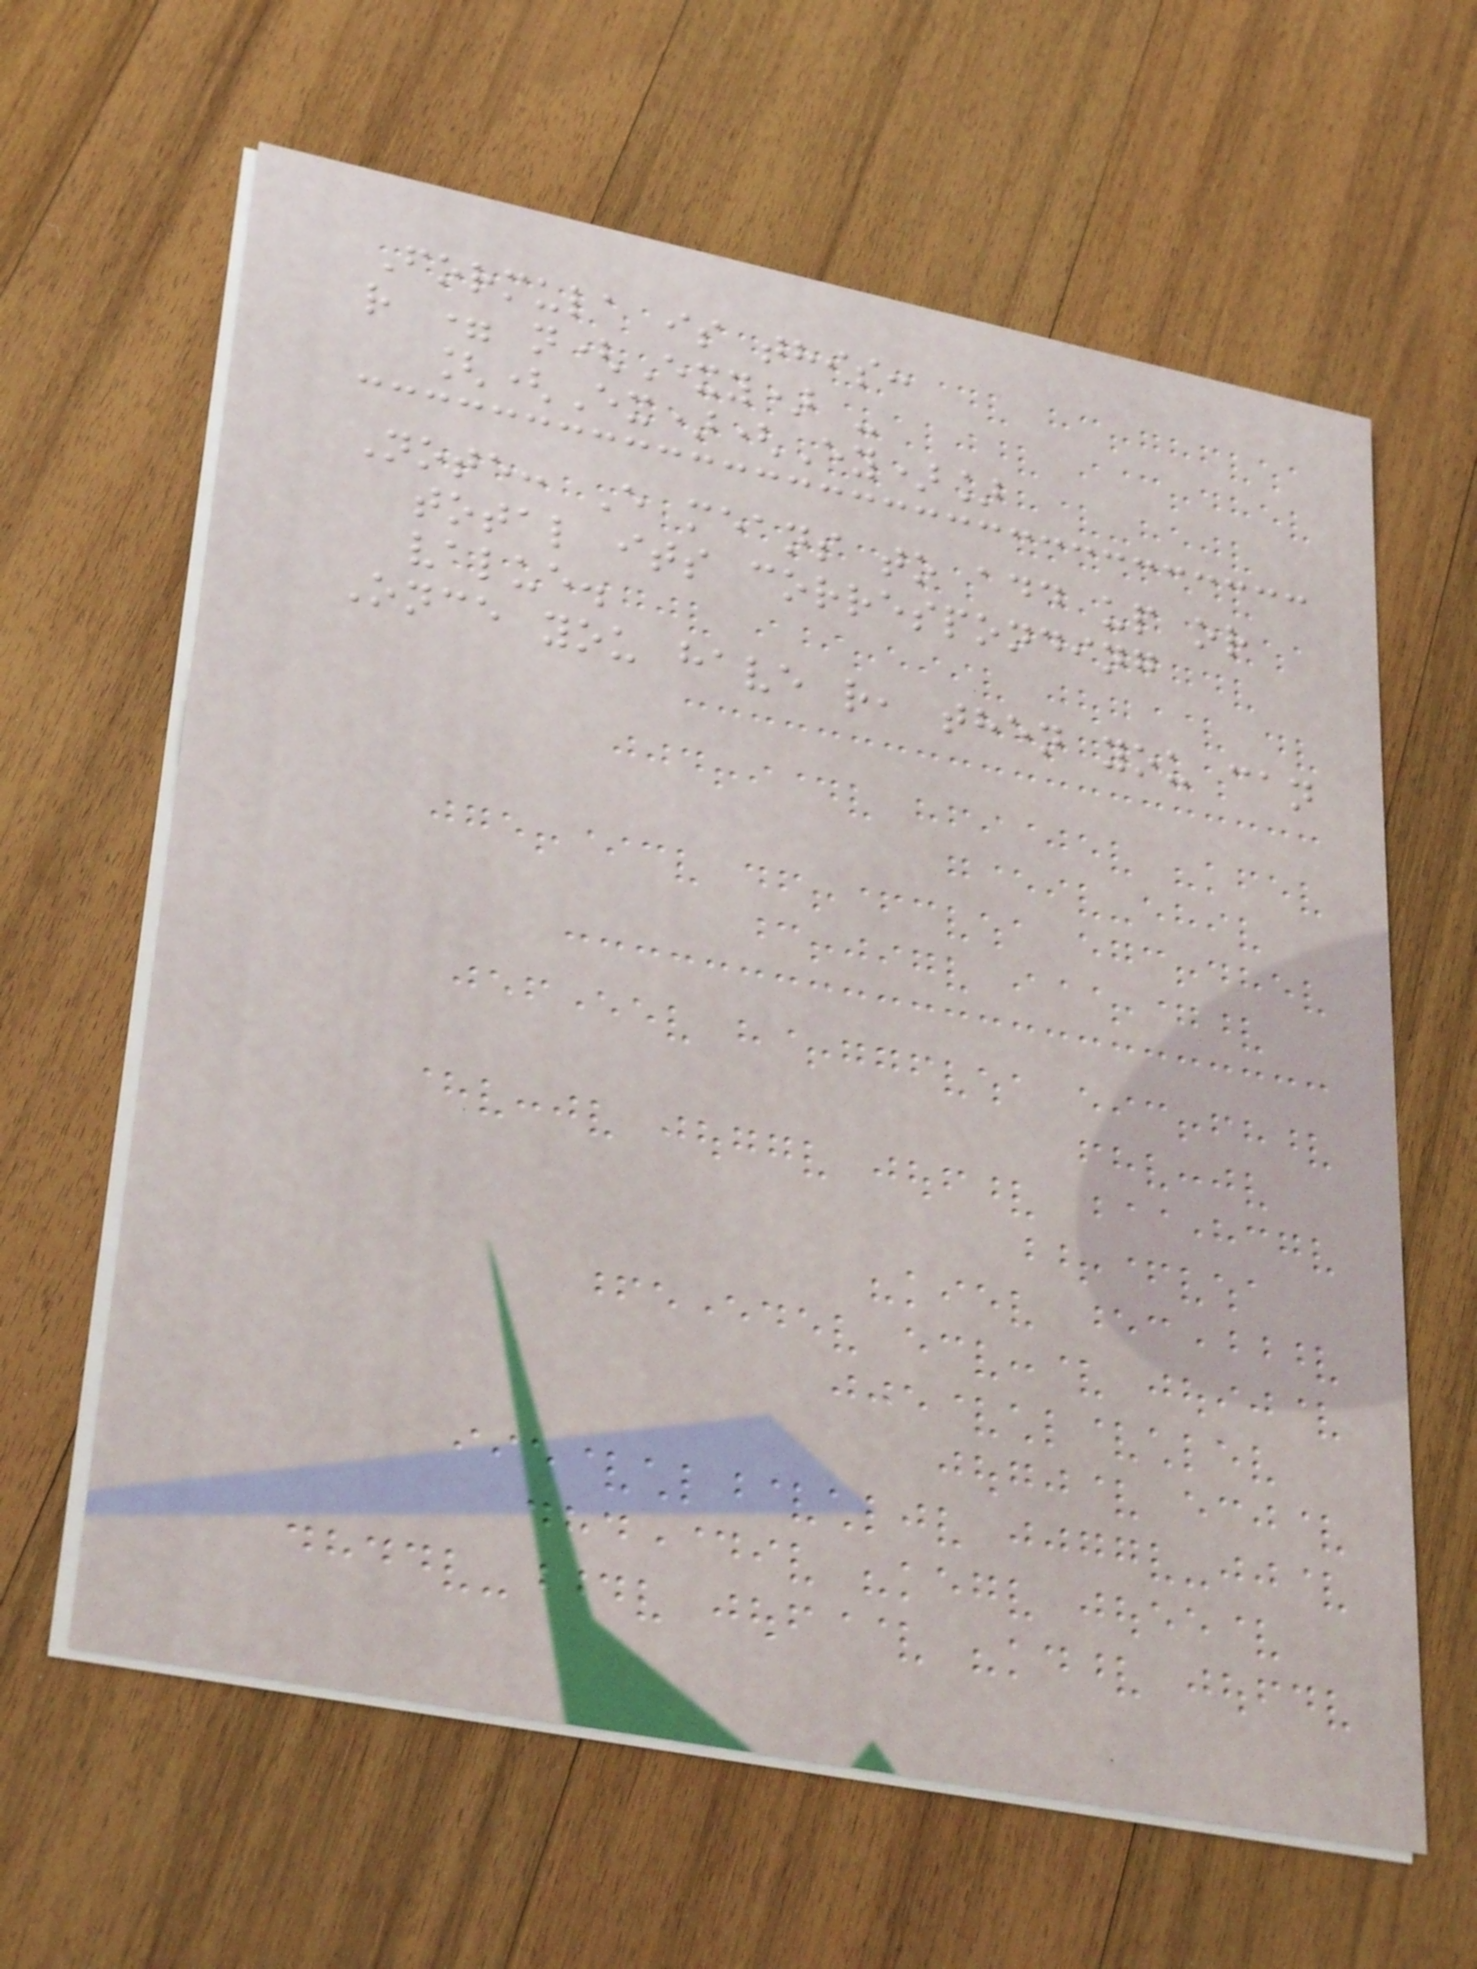Formula is this:
r = n(Exy) -
[(Ex)(Ey)]
Note: E means to add up or
total its corresponding
value.
Once you have r, then you can
